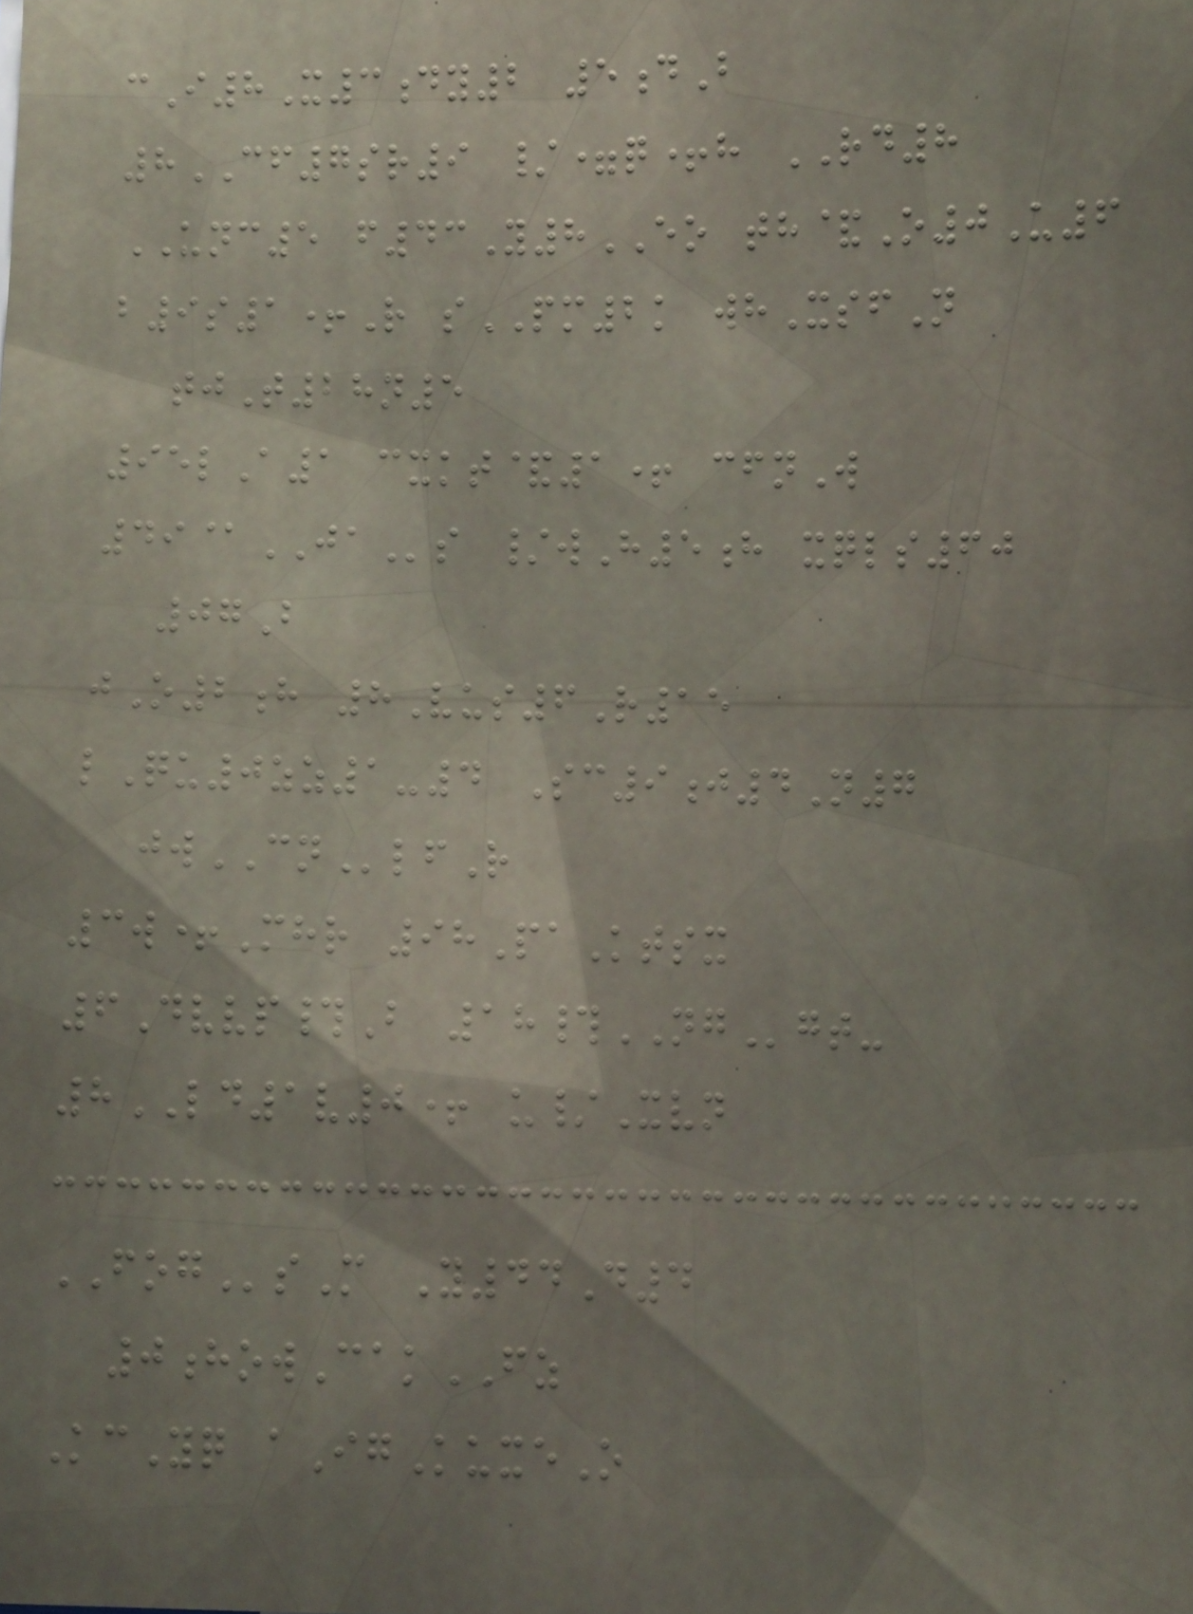cI8X3dy2 5dB
8CF7sr9 /=q+h RD8
UNC5 f43Y8EO th&O0U6
b9s1+R sPM2k whXsfN
tjT28n5
95lA1 cxkt&1+ cfnW
49@JAs /wH5h xqls60
07B
jO2h 8Vus6R15
lQu0zz1-4 Sc9j4N7
jwCNlfR
3w+Mhr 98PaKtsx
6Dvvp#B 18#NGgt-
8LD1v0+ u/Xvn
FOGsM Y44D4
0howCakFZ
KcYq aIgKuxeO
